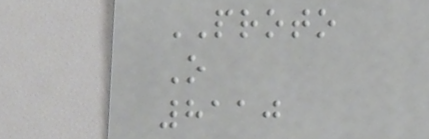PROTO
O
8110
